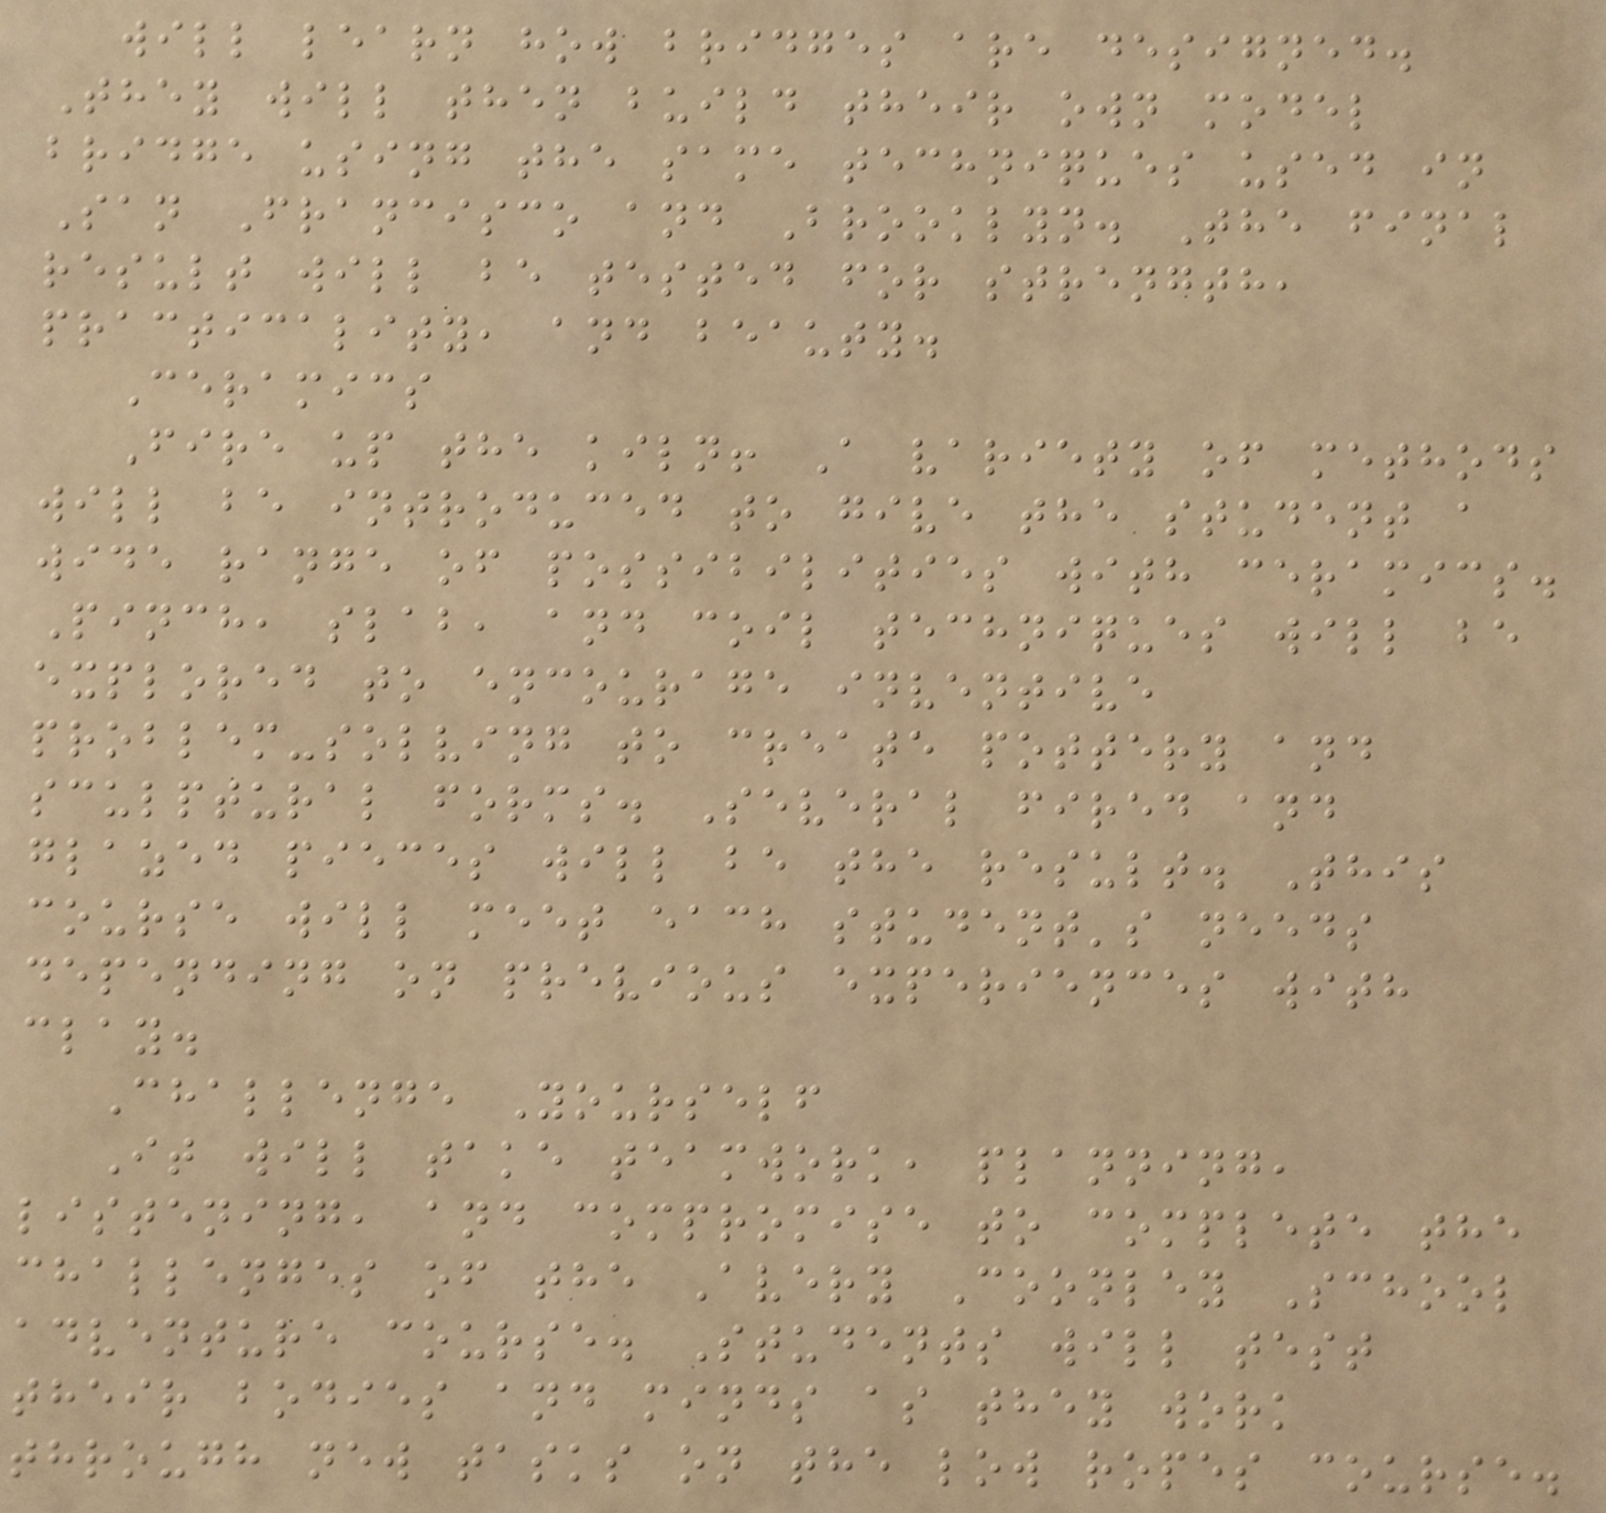will learn how bridges are designed.
They will then build their own model
bridge using the same techniques used in
San Francisco and Brooklyn. The final
result will be tested for strength,
practicality, and beauty.
Ceramics
Fire up the kiln! A variety of methods
will be introduced to give the student a
wide range of possibilities with ceramics.
Pinch, slab, and coil techniques will be
explored to encourage inventive
problem-solving to create pottery and
sculptural forms. Several fired and
glazed pieces will be the result. This
course will meet each student's needs
depending on previous experiences with
clay.
Challenge Yourself
It will take teamwork, planning,
listening, and compromise to complete the
challenges of the Avery Coonley School
adventure course. Students will test
their bodies and minds as they work
through new tasks on the low ropes course.
